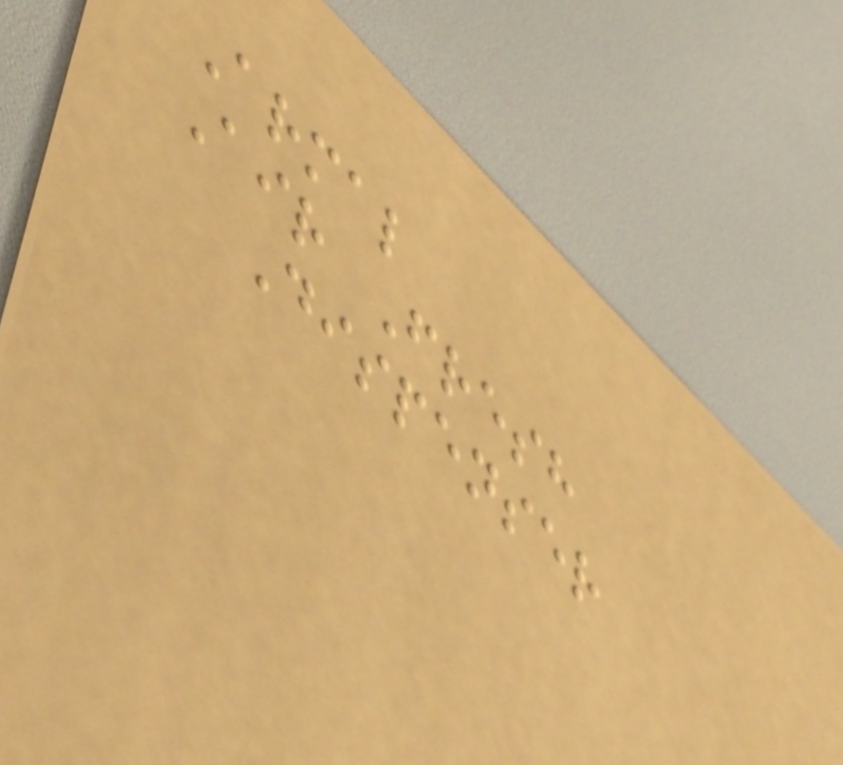Armal
Air Fresh
Dispenser
